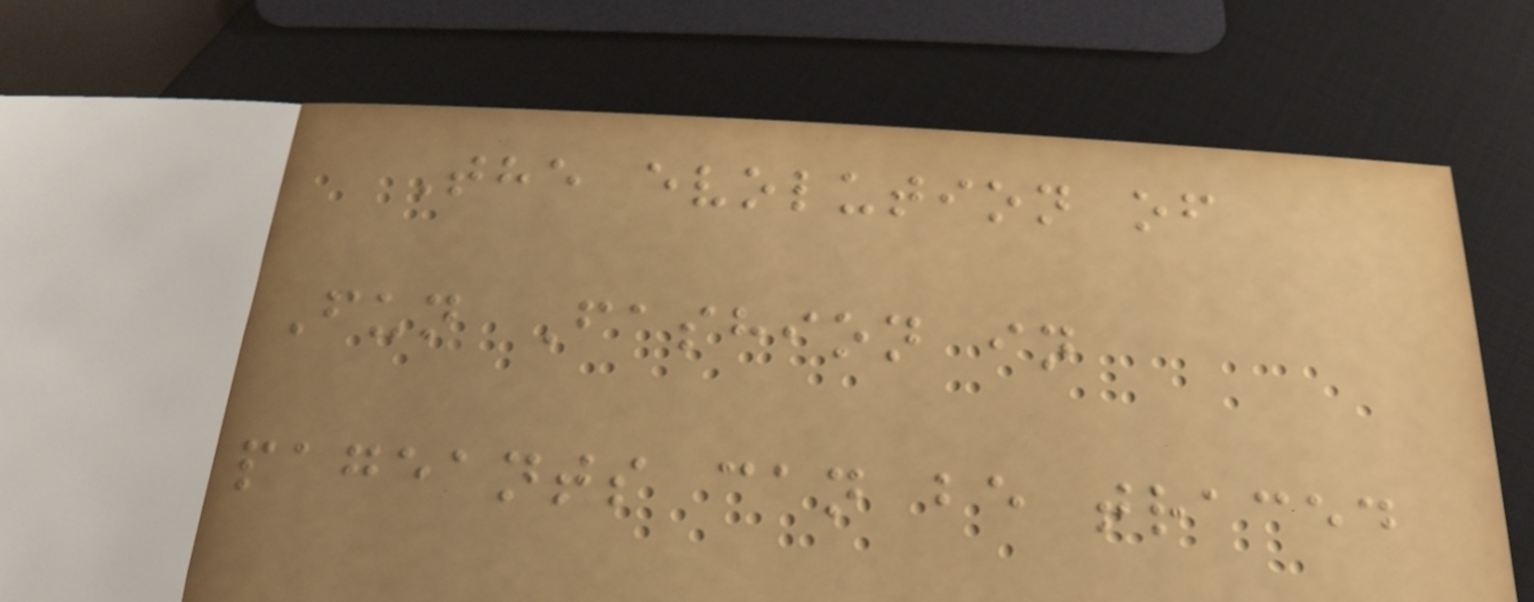The evolution of
Fun Fashion in
pageants can be traced
